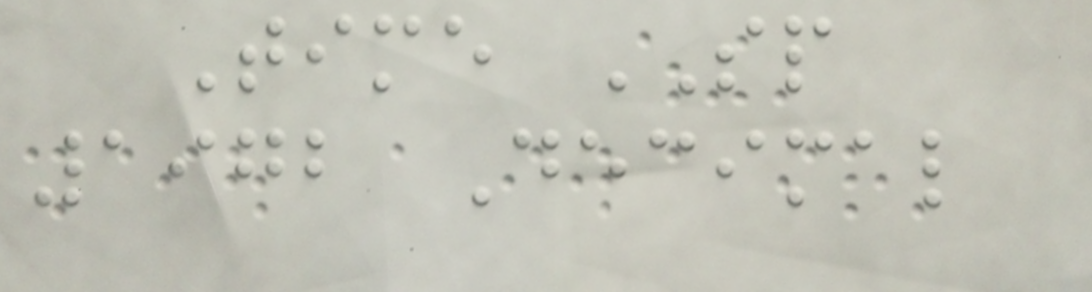Time SP
1972 Decimal
